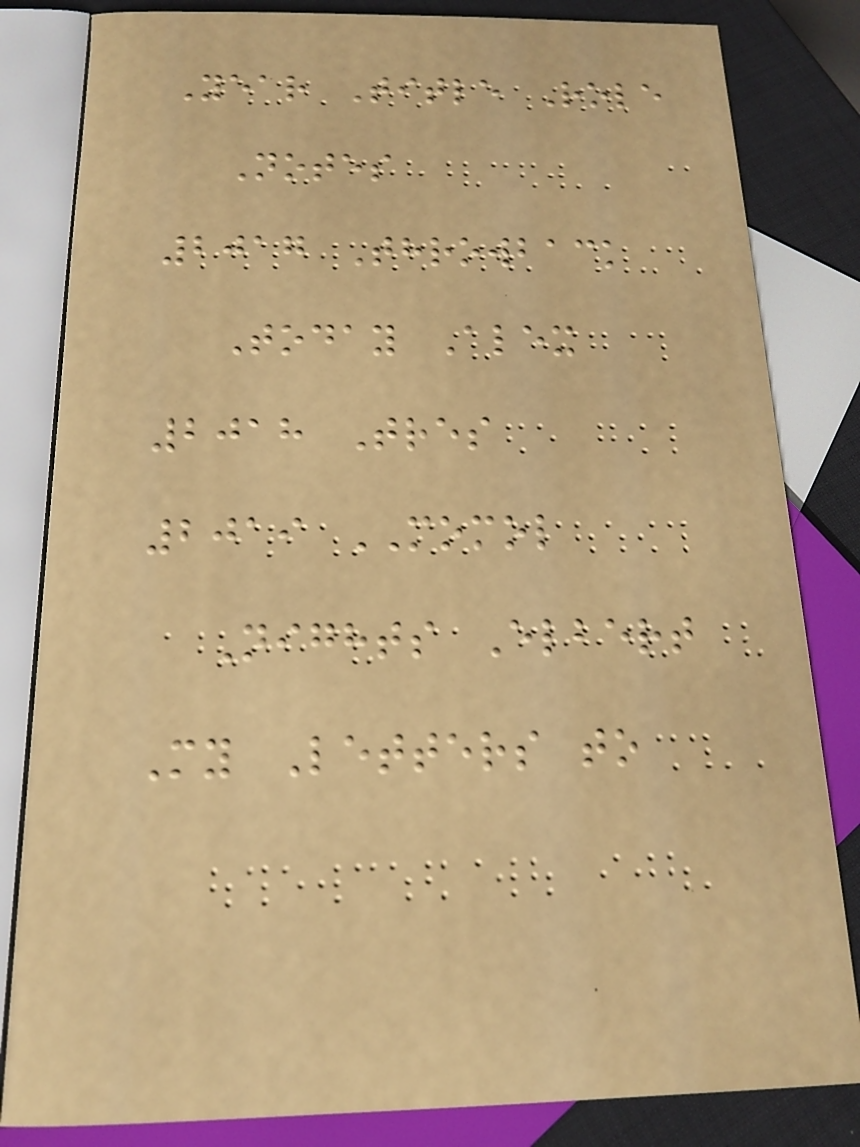Year Title Role
Notes
2017 Throwback
Today Alex
2018 Tres
2019 MOMOL
Nights Elbert
My Letters to
